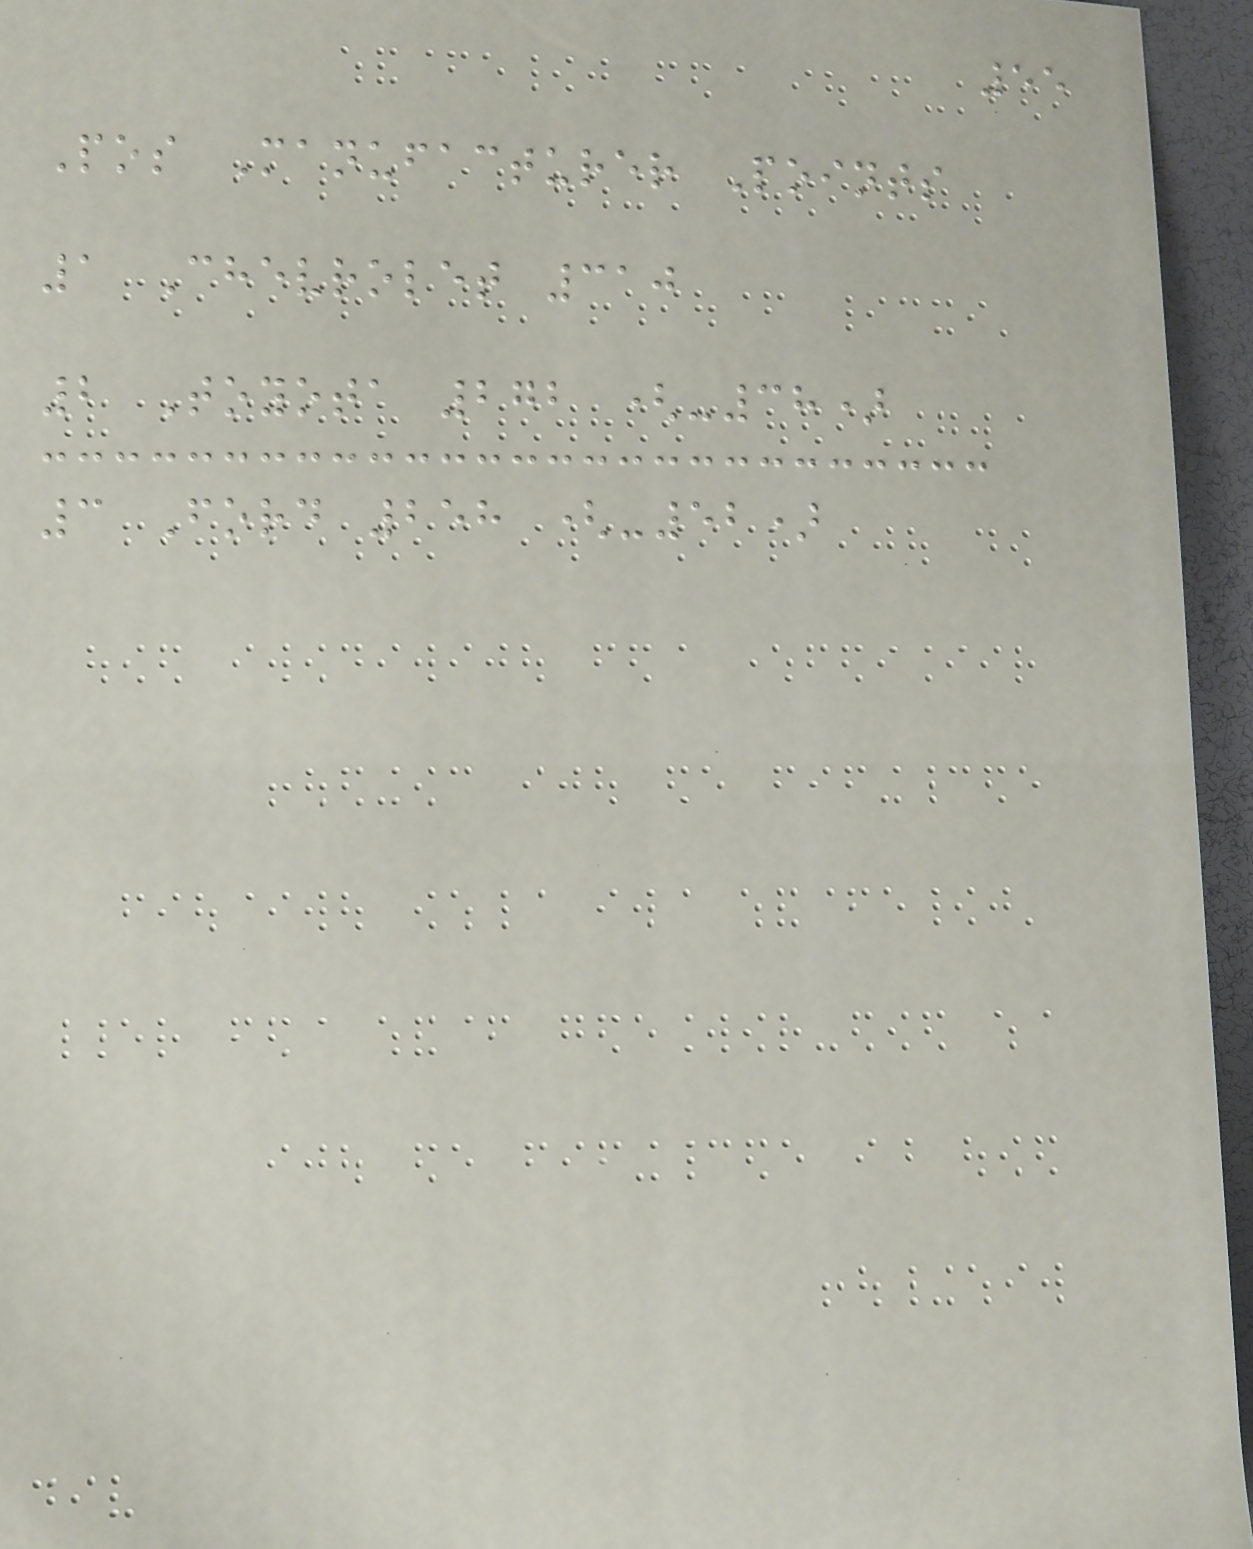55
Pos Manufacturer Points
1 Chevrolet 310
2 Toyota 272 (-38)
3 Ford 258 (-52)
